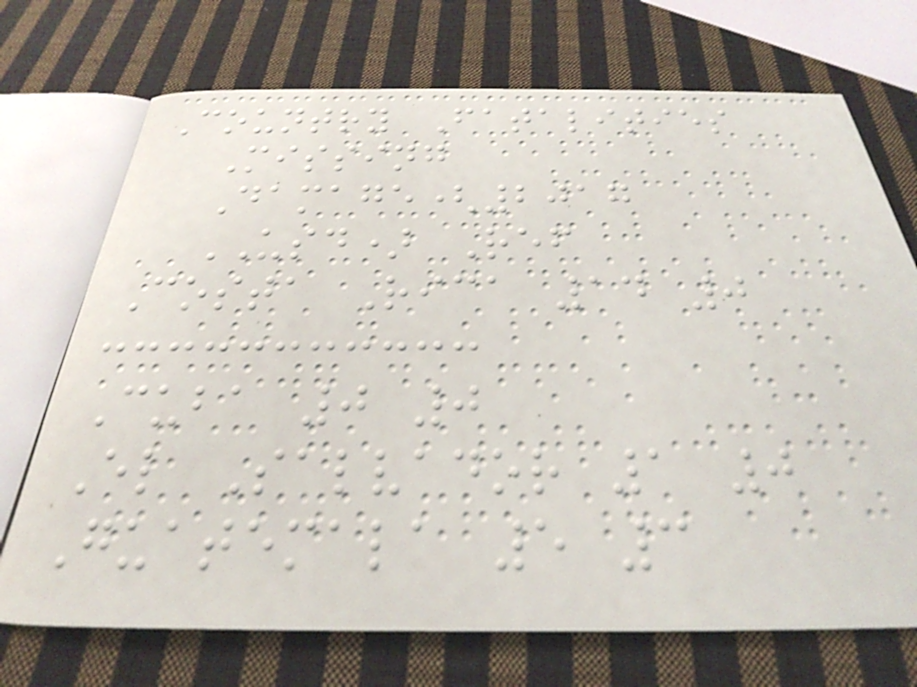Country Fatalities
Missing
Damage(2017
USD) Ref
Costa Rica 14 0
Cuba 0 0
El Salvador 1 0
Guatemala 5 3
